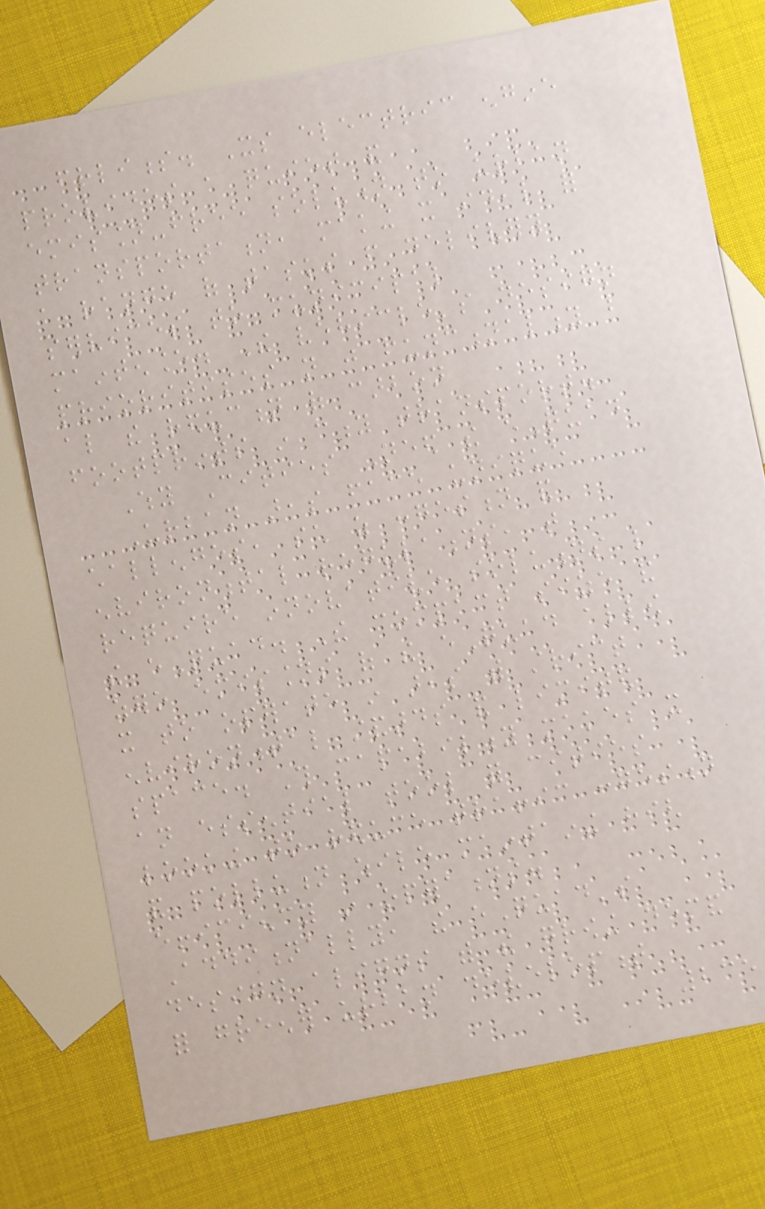friendliness. Its electric engine
provides a quiet and
emission-free solution to urban
transportation, making it ideal for
a range of tasks from delivery
services to municipal
maintenance. The vehicle's design
prioritises not just functionality but
also the reduction of carbon
footprints in city transport.
Why Cities Need the eQuad
Urban areas face unique
challenges, such as congestion and
environmental regulations, that
require innovative solutions like
the eQuad. The compact size and
zero emissions of the eQuad allow
it to operate in areas with strict
environmental standards and limited
space. This capability makes it
an essential tool for cities
looking to reduce traffic congestion
and pollution while maintaining high
efficiency in operations.
Additionally, the eQuad's
design aligns with the growing demand
for greener urban development
235
